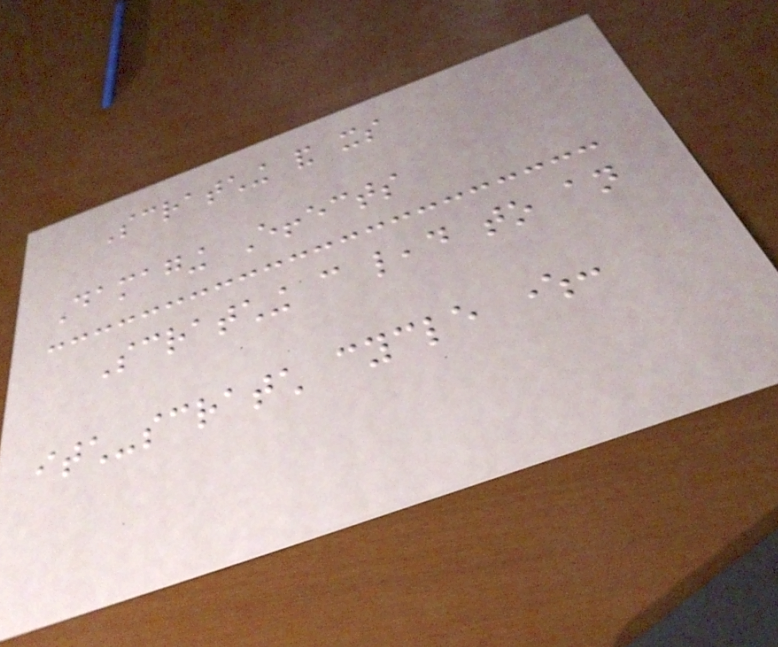Scratching and its
Damaging Effects
Scratching can lead to an
itch-scratch cycle where:
